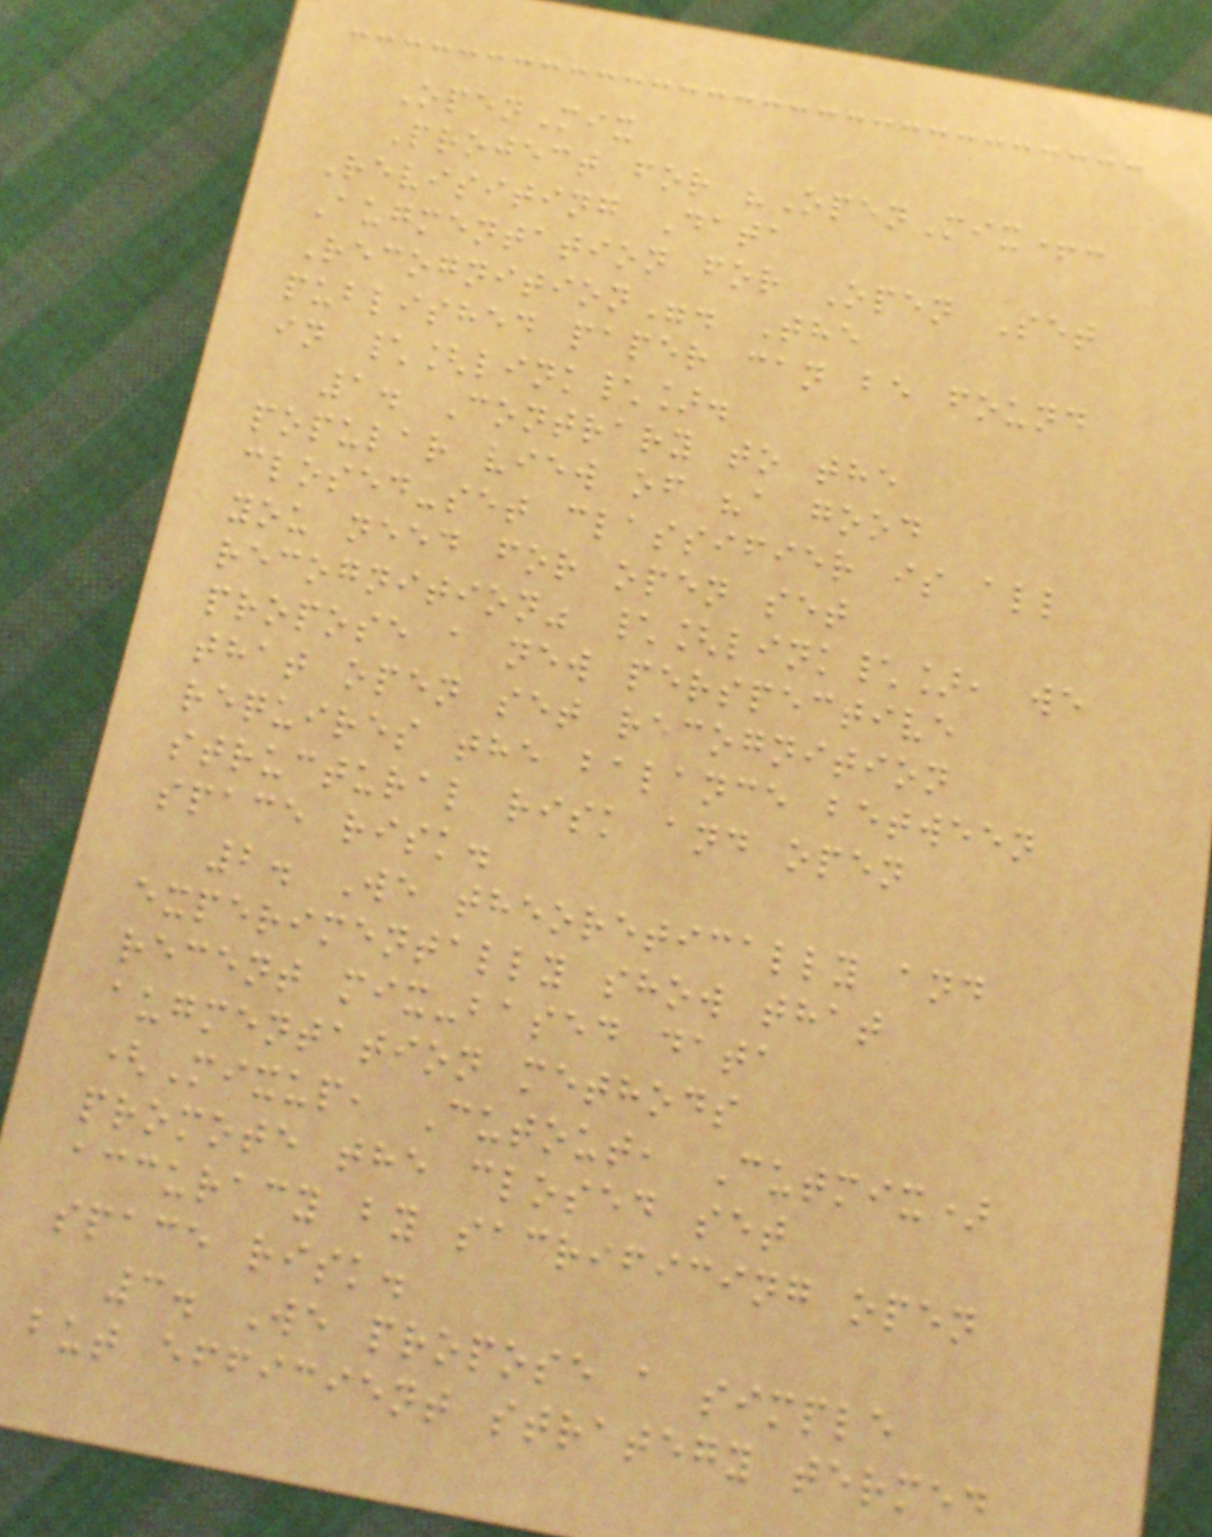OpenMix
Project for "OpenMix+:
Revisiting Data
Augmentation for Open Set
Recognition". The
published paper can be found
in \[link\].
1. Contrary to the
popular view of "a good
closed-set classifier is all
you need for open set
recognition" \[link\], we
propose a new perspective
that open set recognition
requires the balance between
structural risk and open
space risk.
2. We theoretically and
experimentally show that
recent mix-based data
augmentation methods
(Mixup, Cutout, Cutmix)
promote the closed set
accuracy by sacrificing open
space risk.
3. We propose a simple
but efficient strategy termed
